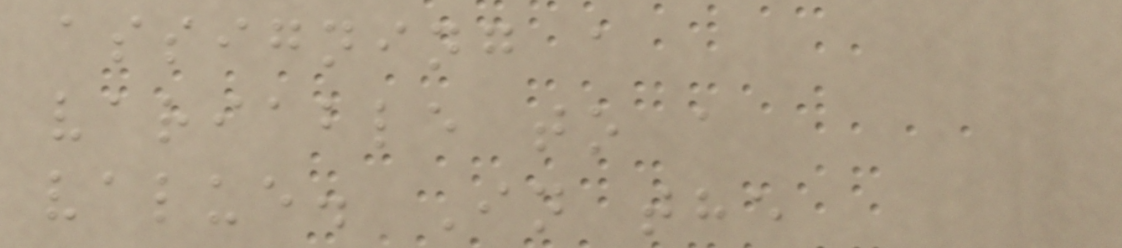assigning a
variable to a
value. In the
